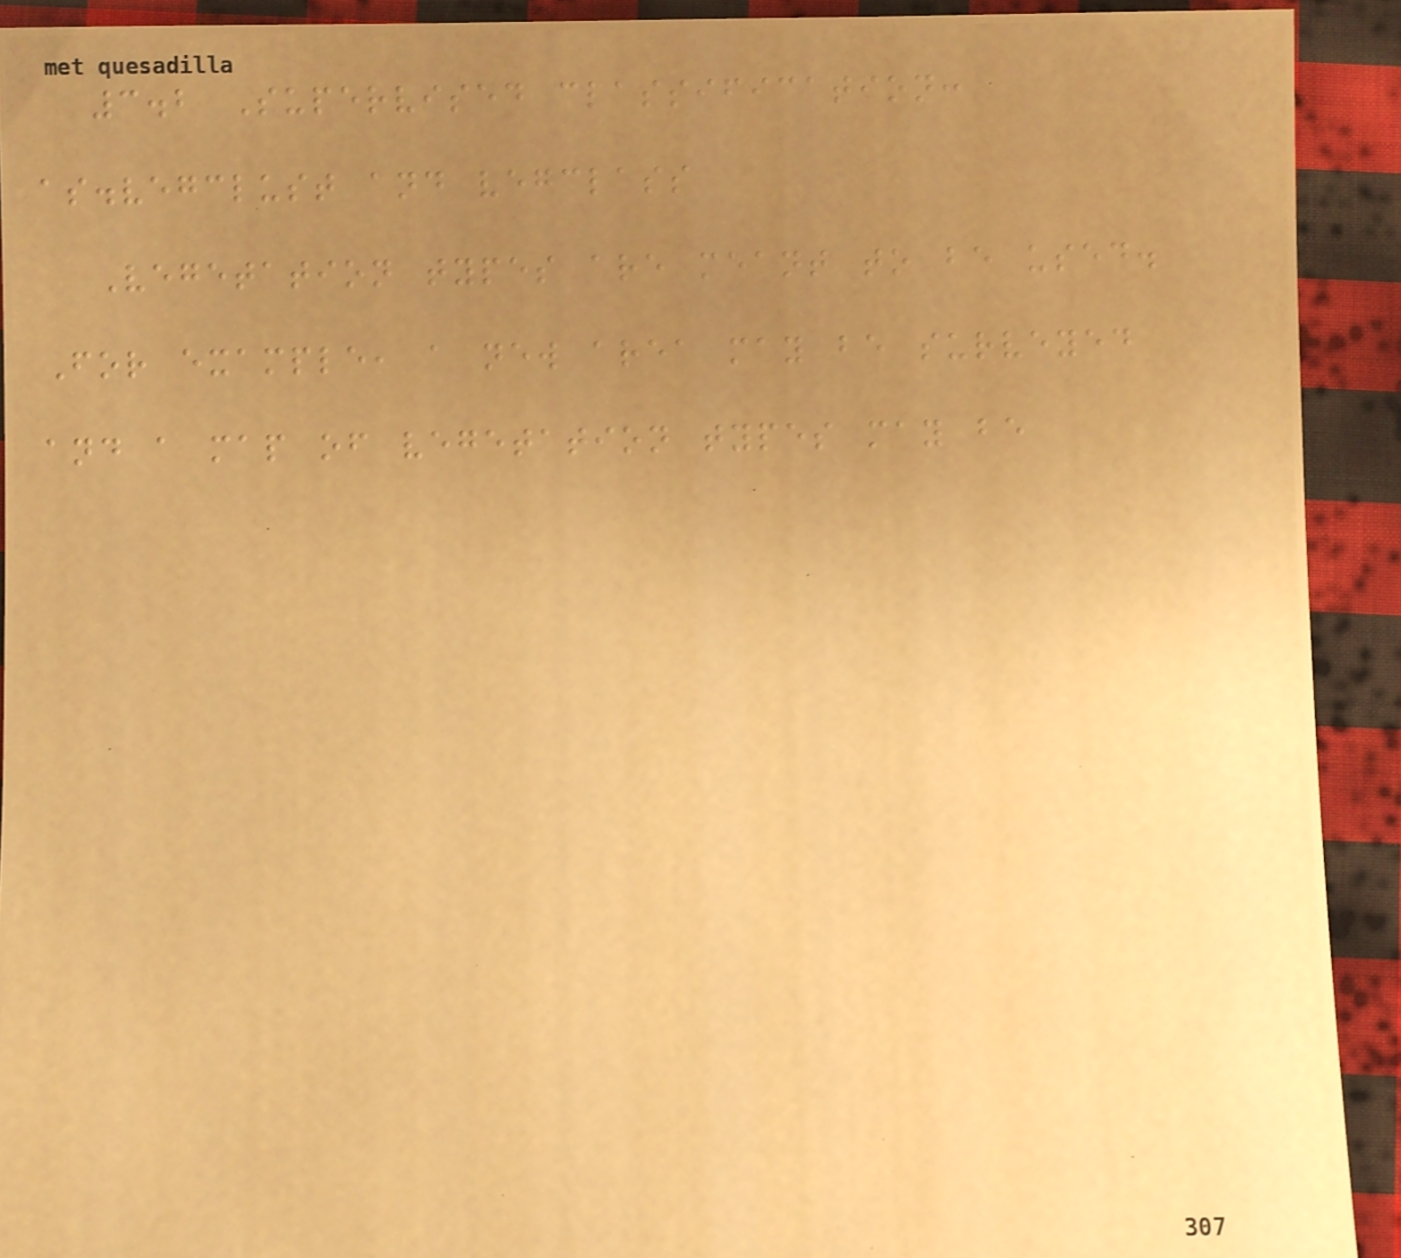3.2 Supervised classification:
as.vegclust and vegclass
Vegetation types are meant to be used.
For example, a new area may be surveyed
and a map of vegetation types may be
